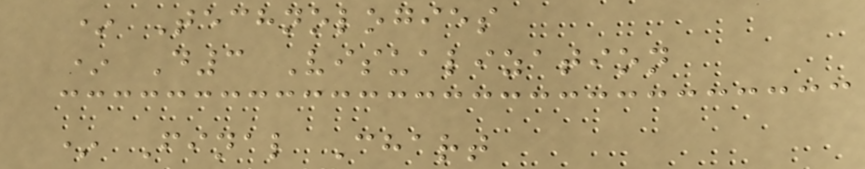* Technologies
* D3 Visualization
* Final Chart
